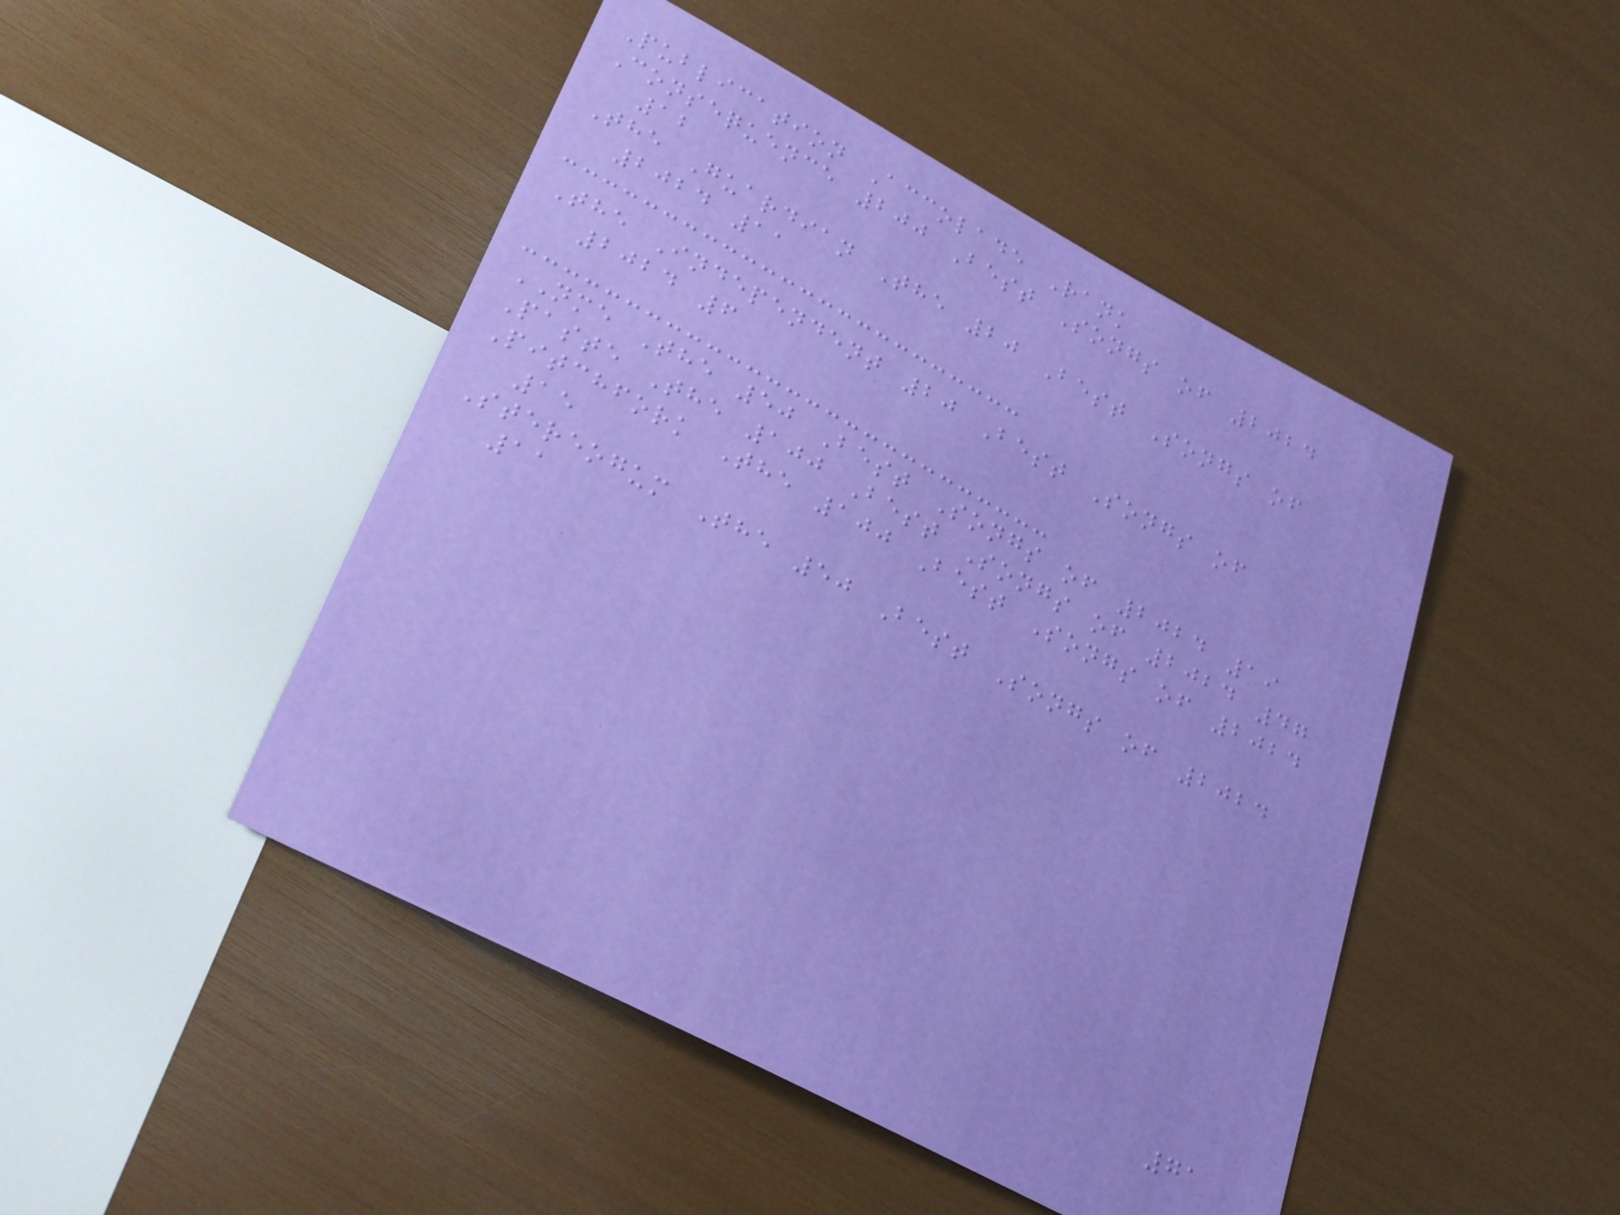Publication Accolade Rank
Consequence 200 Best Songs of 2024
12
The Guardian The 20 Best Songs of
2024 11
The Independent 20 Best Songs of
2024 6
NME The 50 Best Songs of 2024 19
Paste The 100 Best Songs of 2024 47
Pitchfork The 100 Best Songs of 2024
15
Stereogum The 50 Best Songs of 2024
11
71
